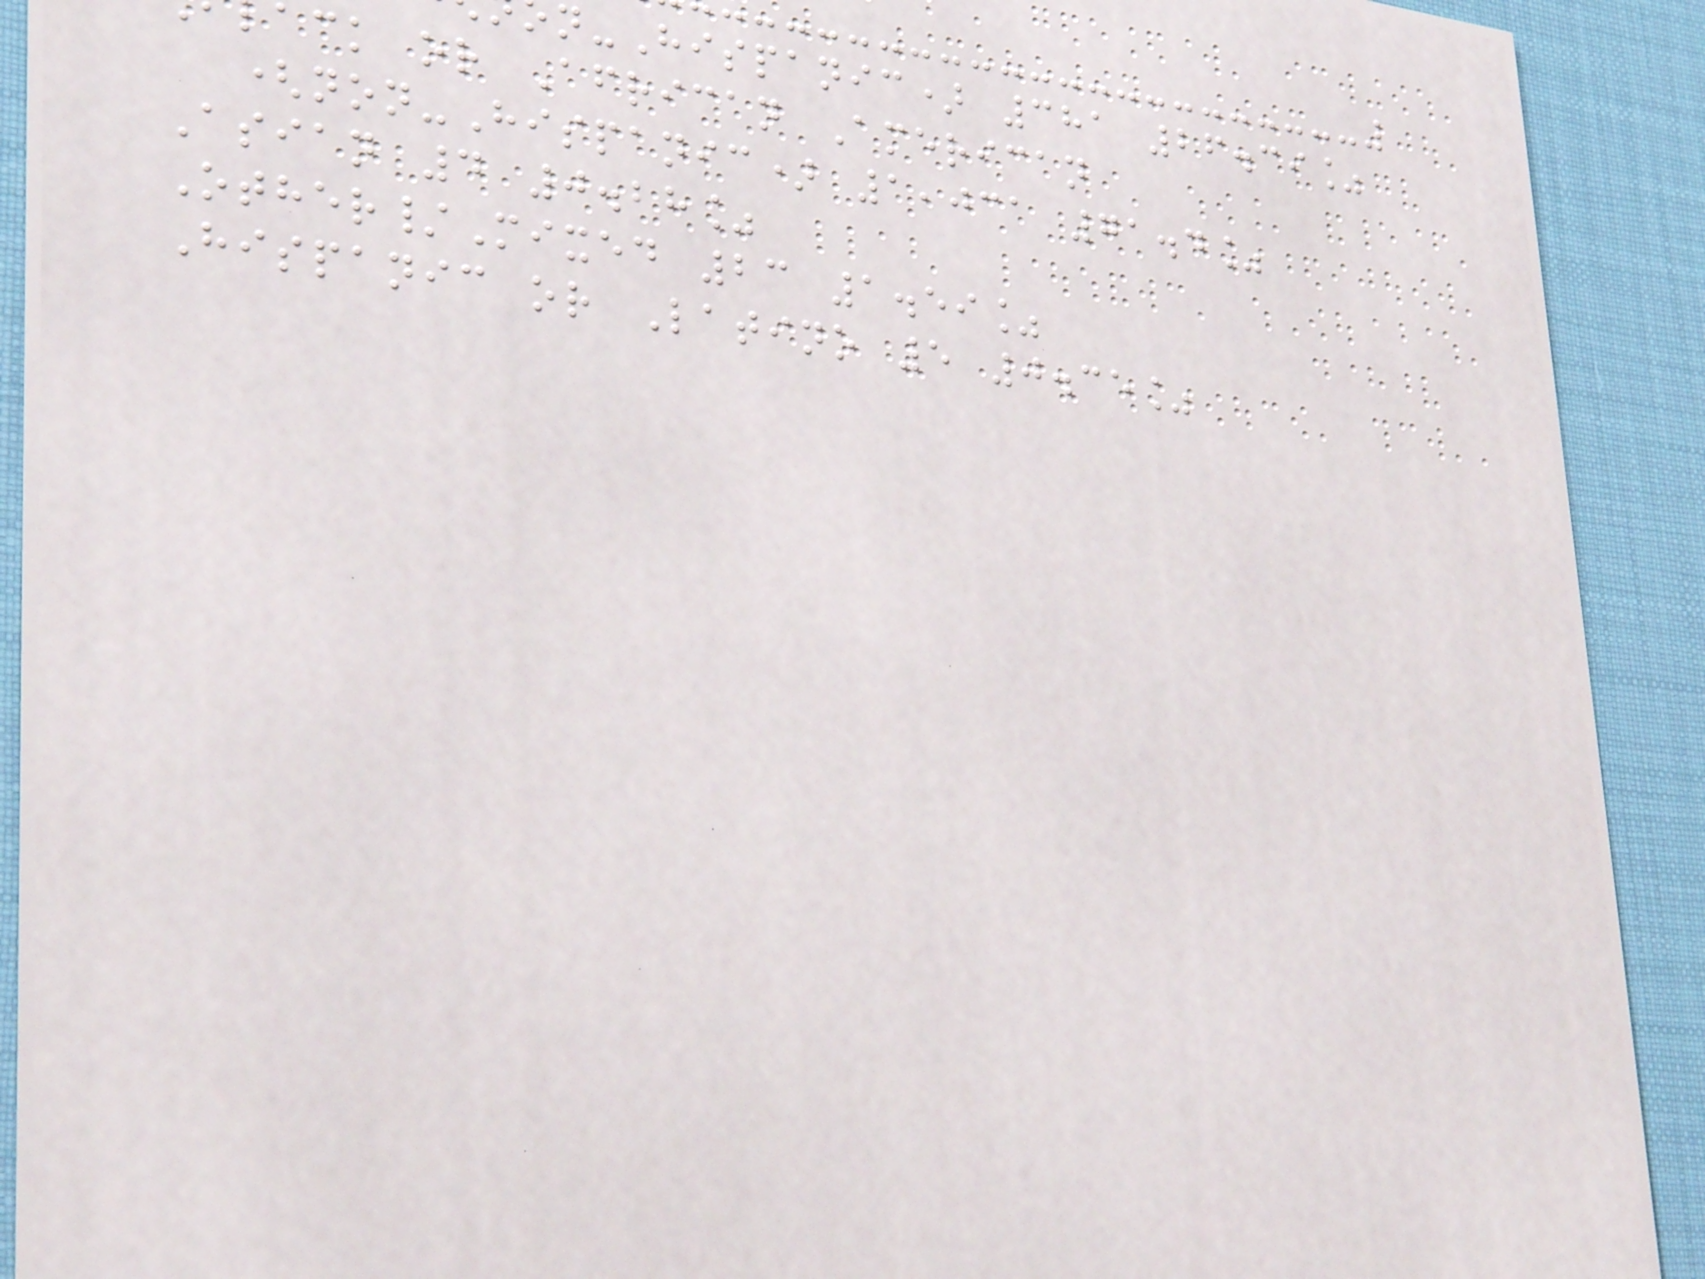n-Hispanic) 381 26.39%
ack or African American
(non-Hispanic) 1,031 71.4%
Asian 4 0.28%
Other/Mixed 23 1.59%
Hispanic or Latino 5 0.35%
